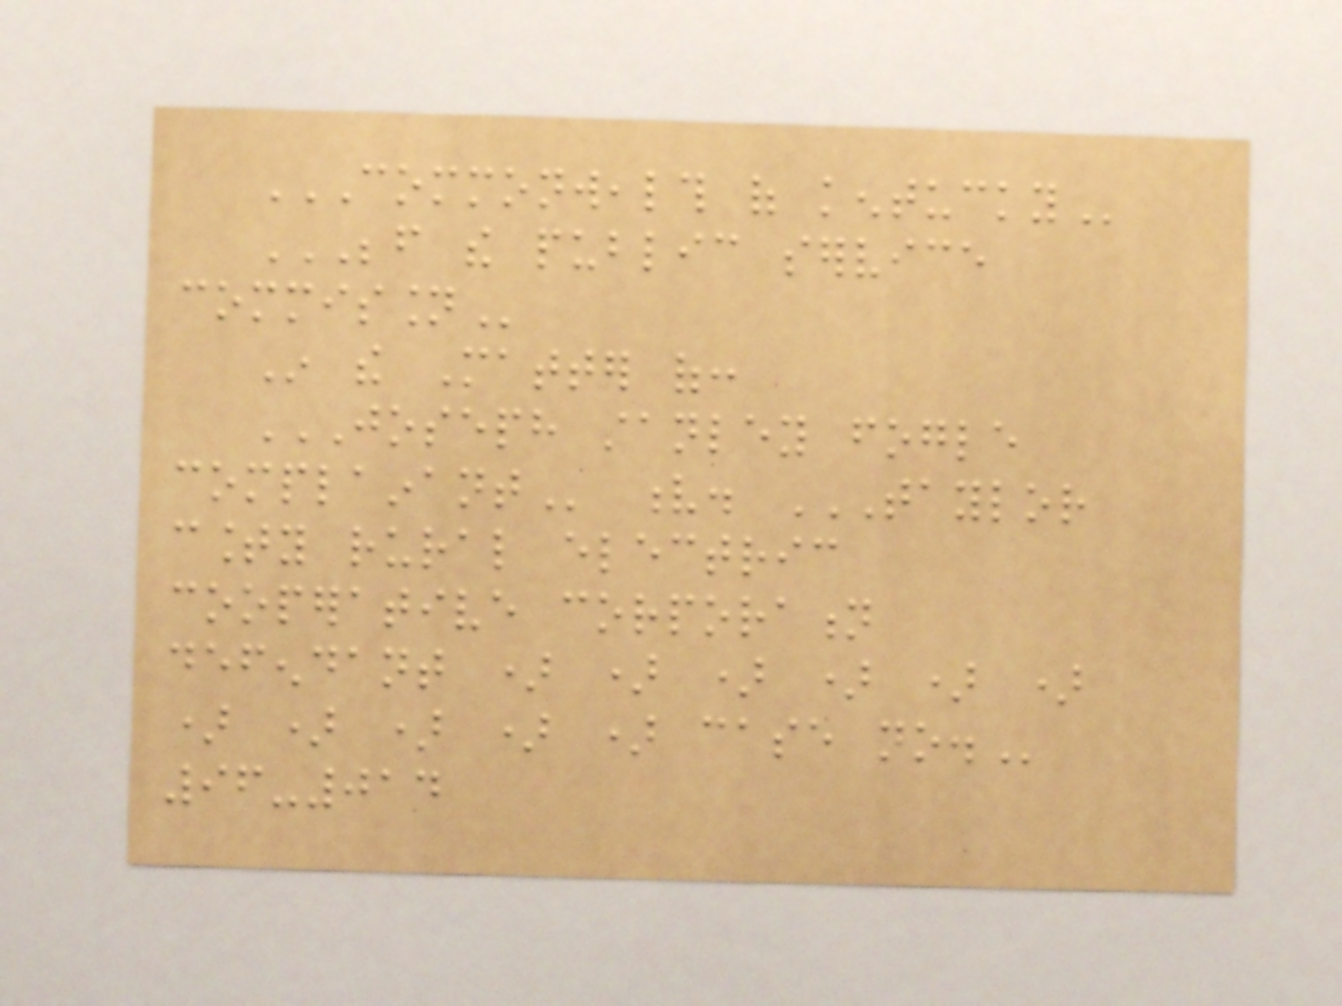COMMONWEALTH OF KENTUCKY
BEFORE THE PUBLIC SERVICE
COMMISSION
In the Matter of:
JOSEPH STANLEY FOGLE
COMPLAINANT v. TAYLOR
COUNTY RURAL ELECTRIC
COOPERATIVE CORPORATION
DEFENDANT ) ) ) ) ) )
) ) ) ) ) CASE NO.
96-014
